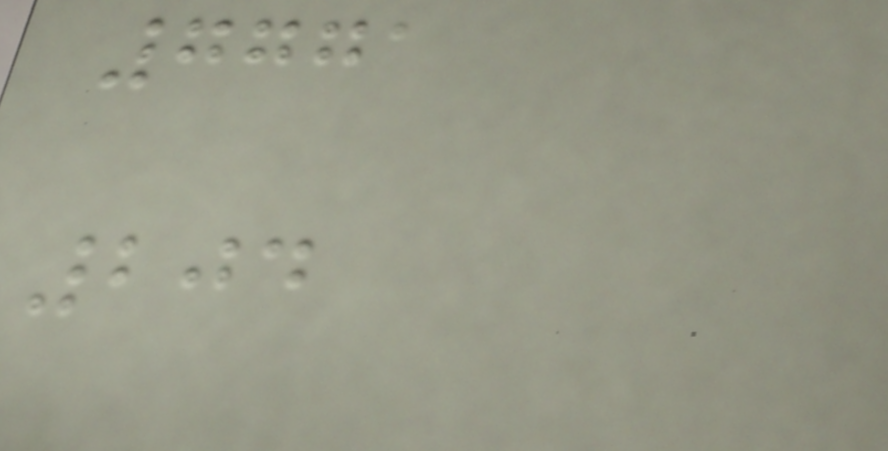7771
204
